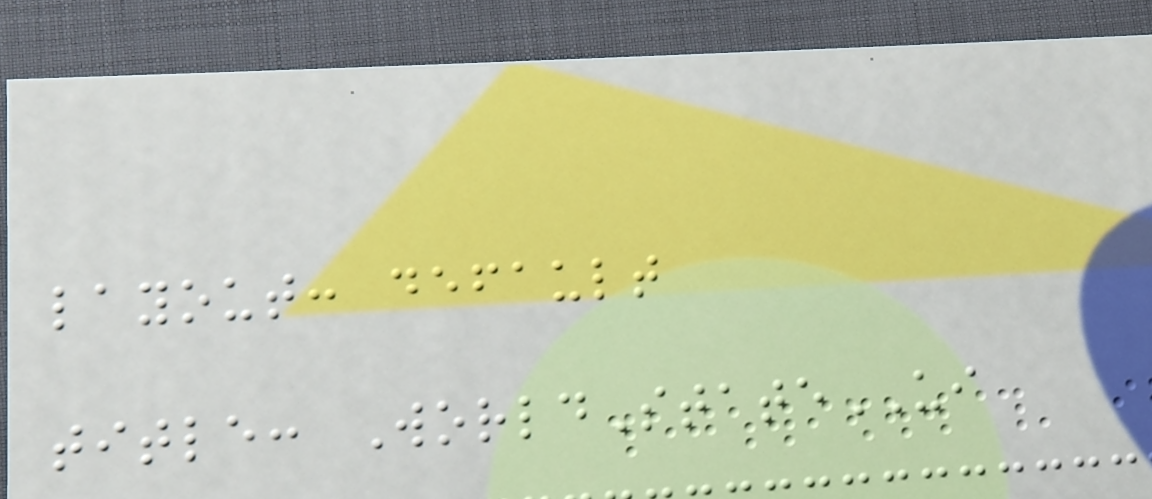layout: default
title: WorldStateUI
